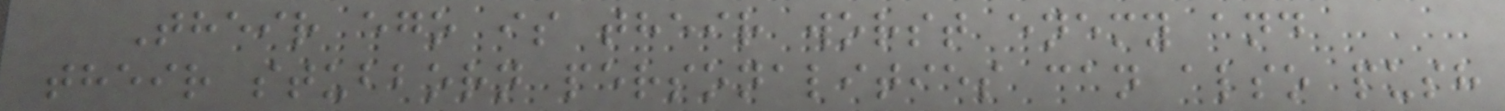Their ego is their worst enemy and
their stubborn personalities can also push
